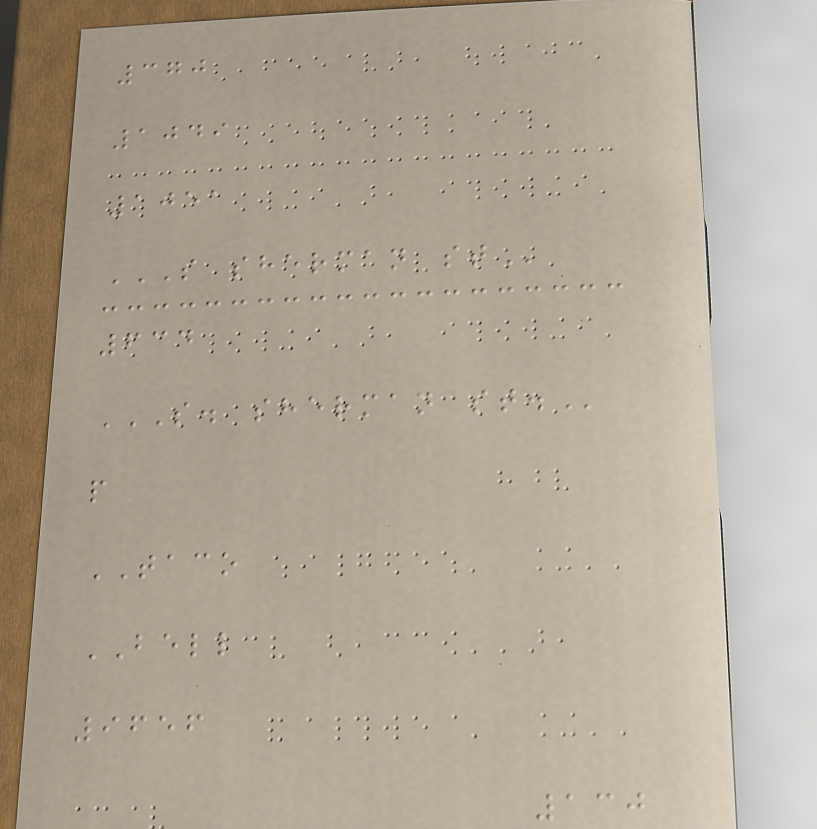370
1049
1051
S SHERMAN ST
634
S. SHERMAN ST.
p
TACO
BELL
9656
130
